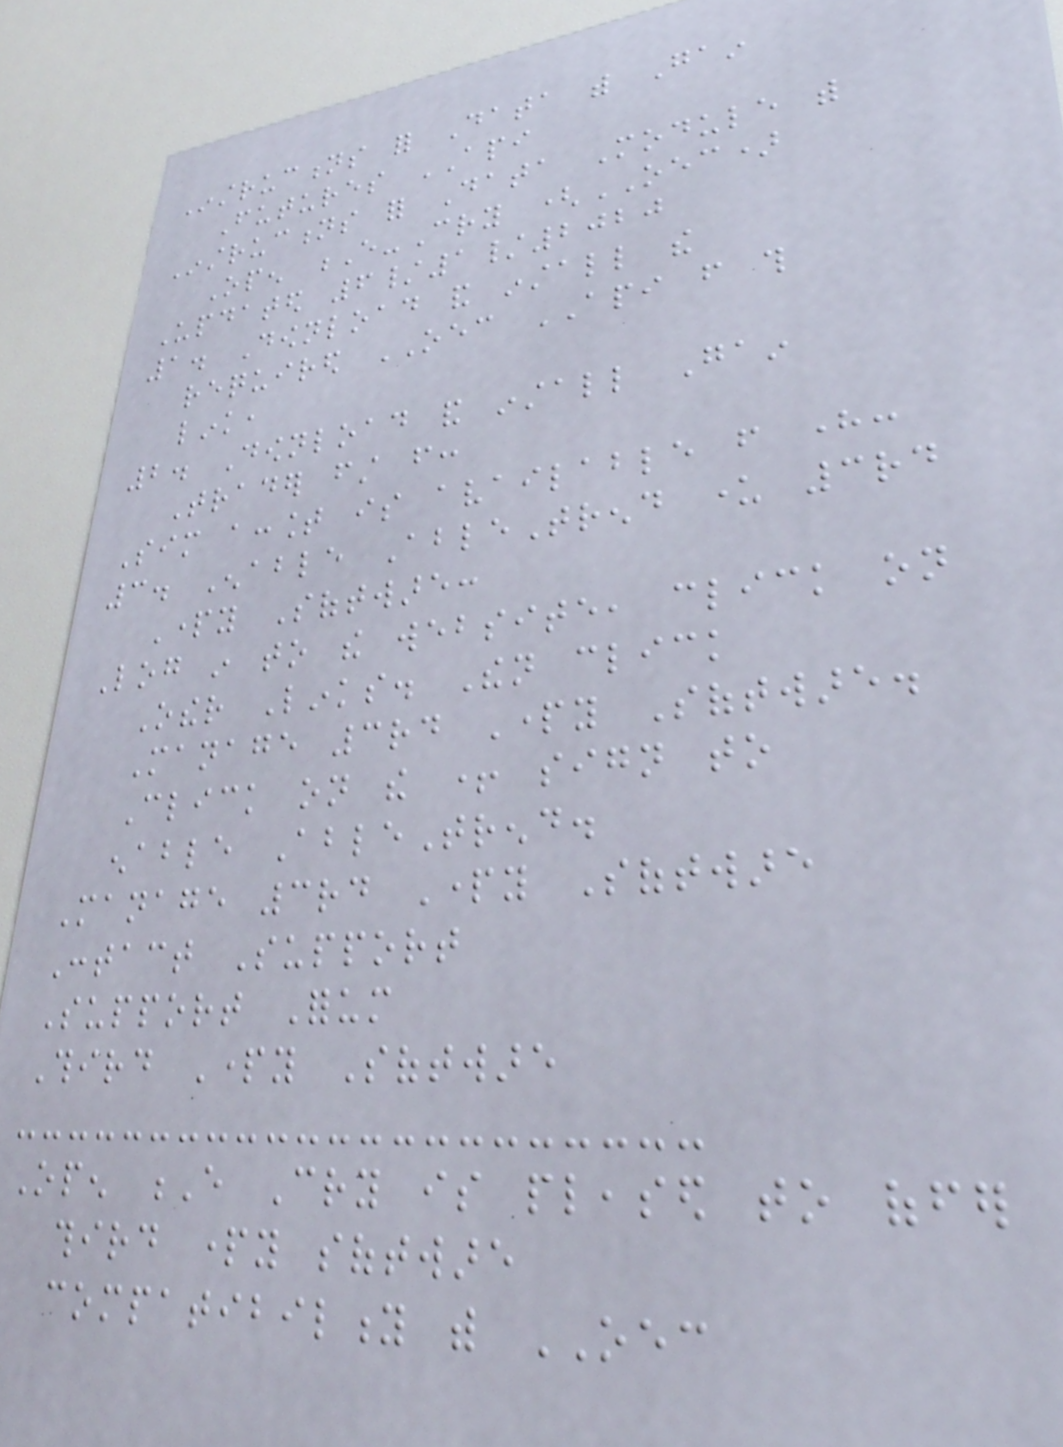Instructions for Data with Gain
Futures API
Instructions for Data Module with
Open E-Cry (OEC)
Updated 6/1/2020
1. Download and install the
required OEC API from this
link,
2. Download and install Gain
Trader first from:
Sim account is available from here:
3. Enable AbleTrend under 3rd
Party Software:
Log in to the website, click on
Other Links. Then click
Manage 3rd Party Software.
Click on the + sign to
enable AbleTrend.
Manage 3rd Party Software
Contact Support
Support Forum
Third Party Software
Open E Cry is pleased to offer
third party software
compatibility with OEC
